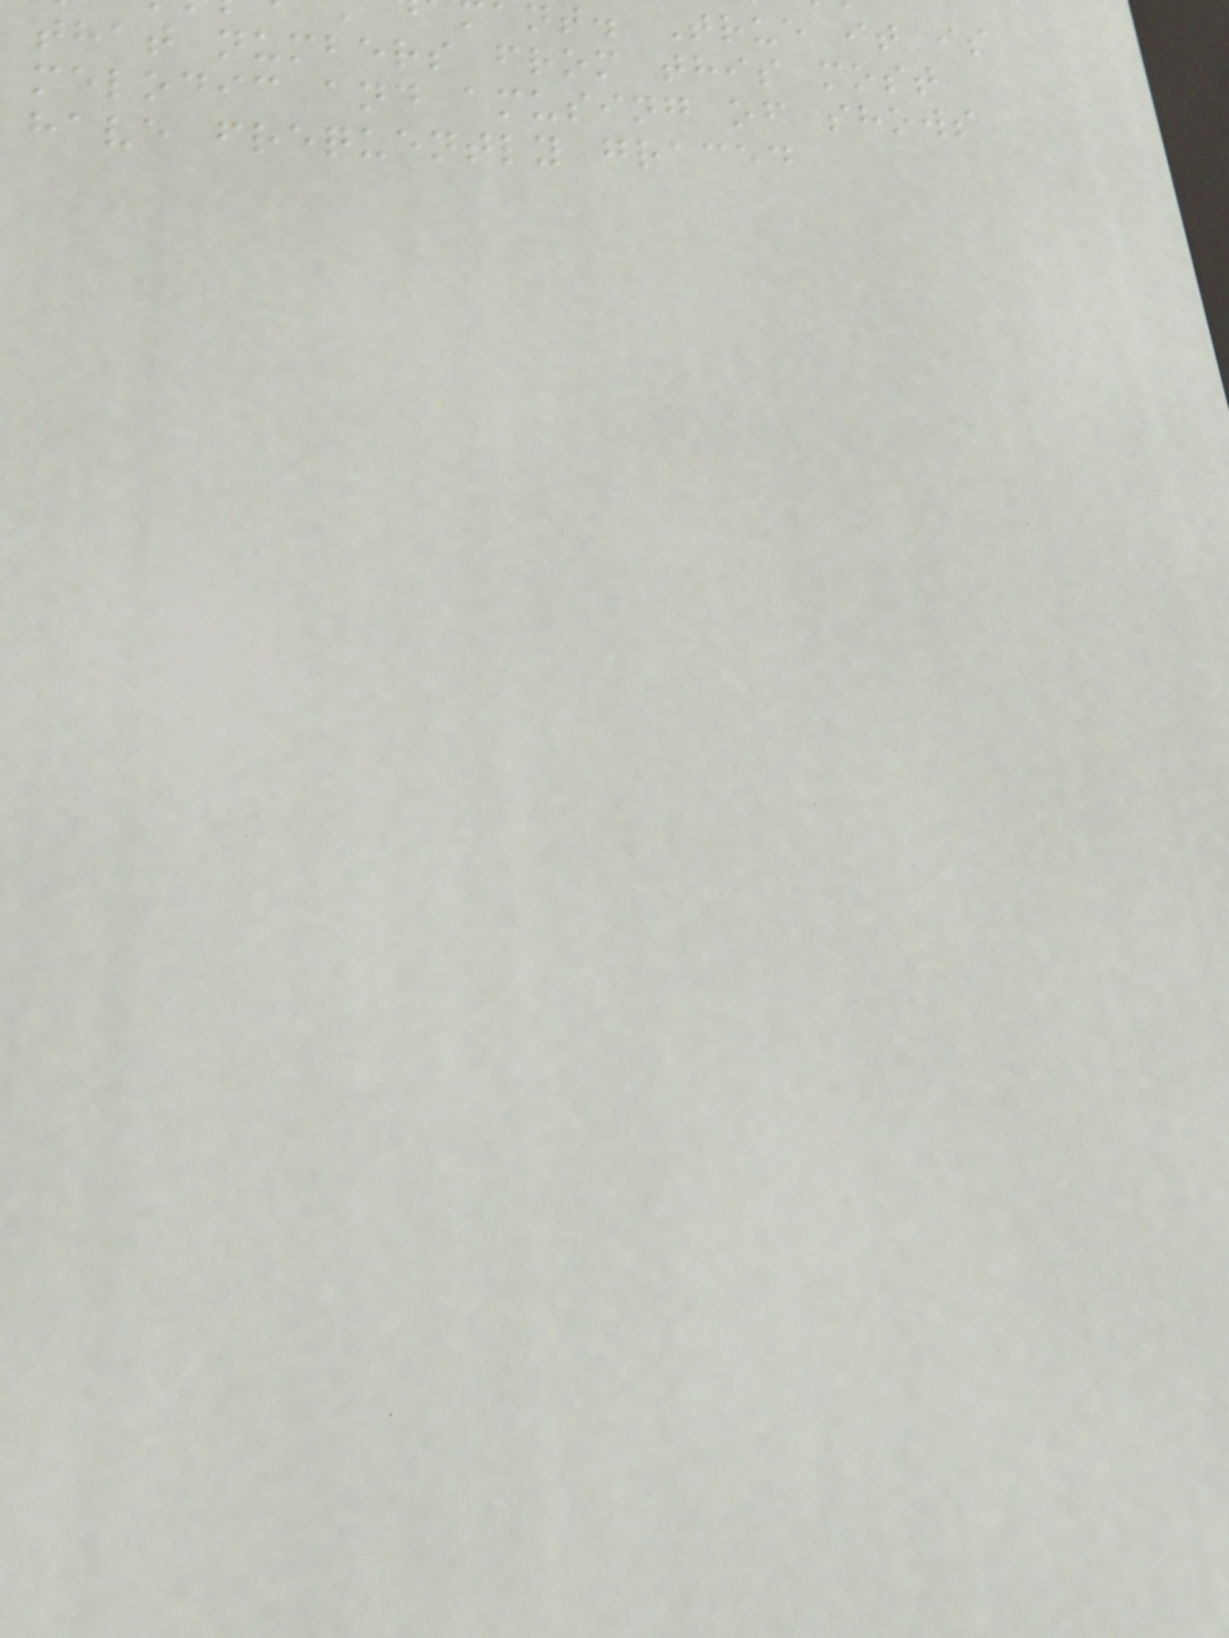nt. True it is
that numbers from this most
melodic and amusing of shows
have frequently graced
